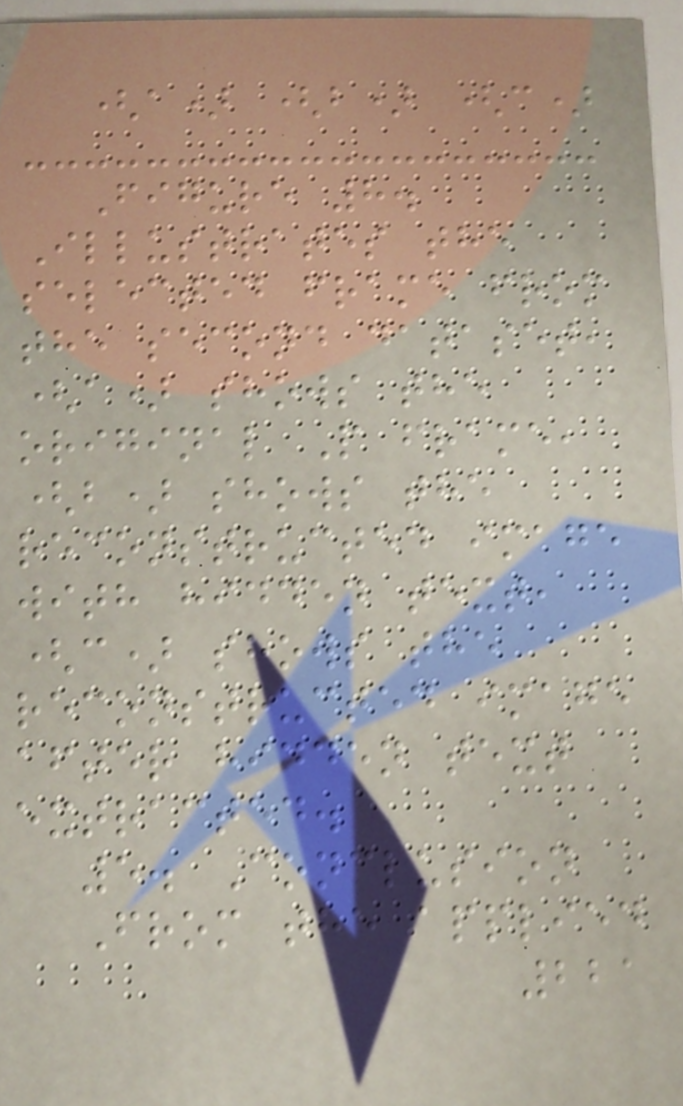(a) (b) (c)
Figure 8.
Illustrates the
selected frame from
the second dataset,
(a) shows the
original P frame,
(b) shows the
reconstructed image
with hidden text,
(c) shows the
reconstructed image
after hidden text
extracted.
5. Conclusion
From the applied
221
